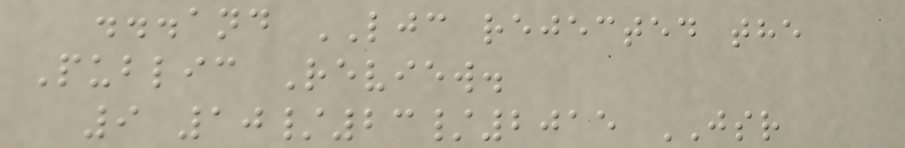...and LJC rejected the
Public Review.
9 10/23/2015 JSR
